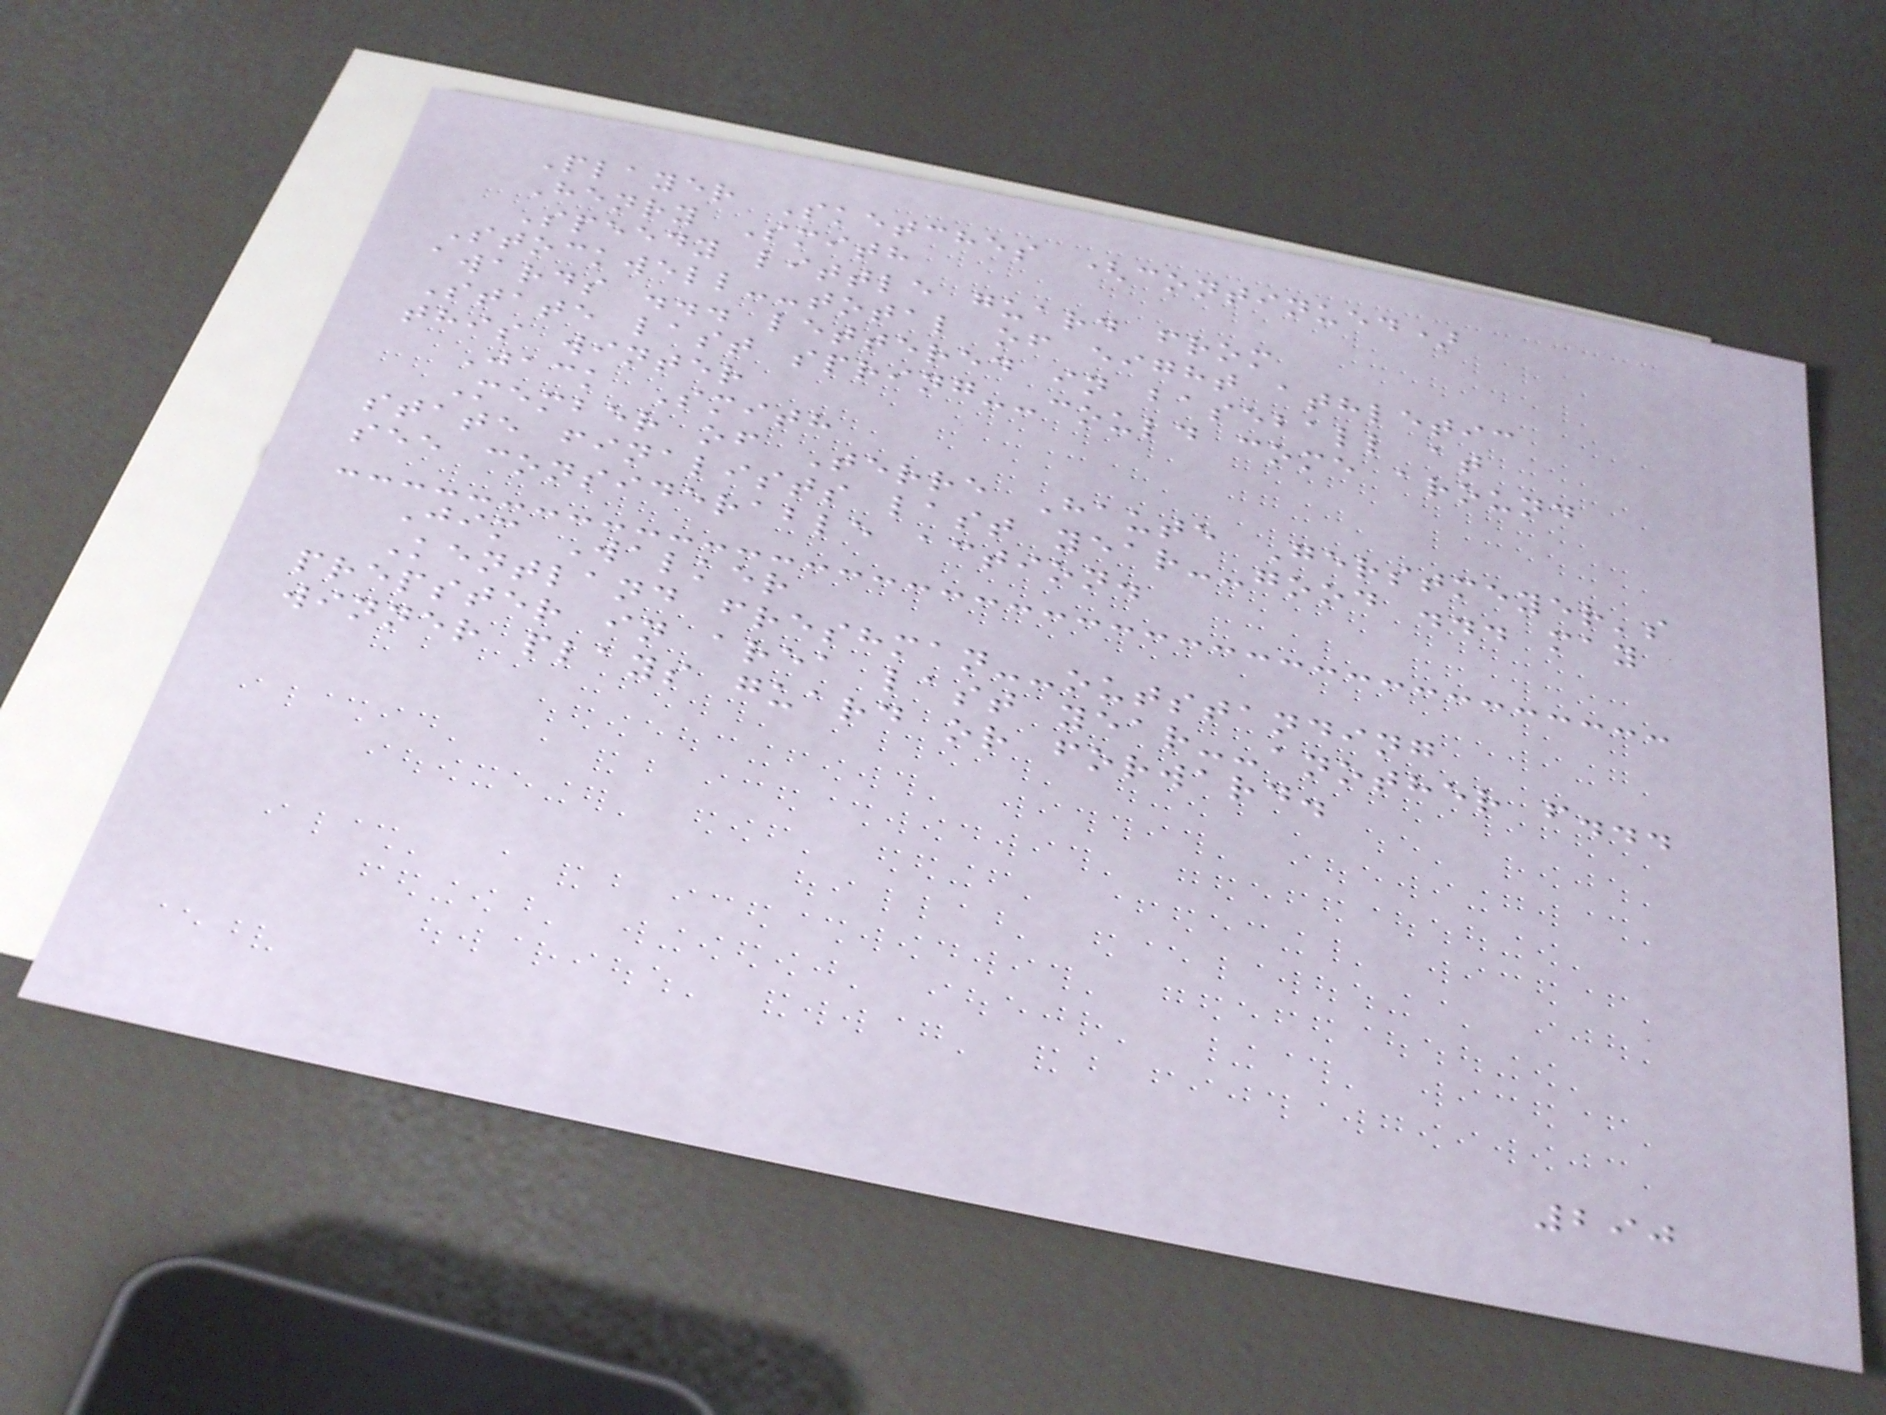Player Sketches (continued)
Henry Smith
Speedy little guard from
Stockwell--total of eight athletic
awards ... lettered in baseball at
State last spring--could come around
this winter
Jack Smith
Member of Terre Haute Gerstmeyer's
state finalists last year--good ... may
see considerable action.
Jim Walker
Kentland freshman--outstanding
prepster in area last year--another f...
winner plays guard or forward.
290
